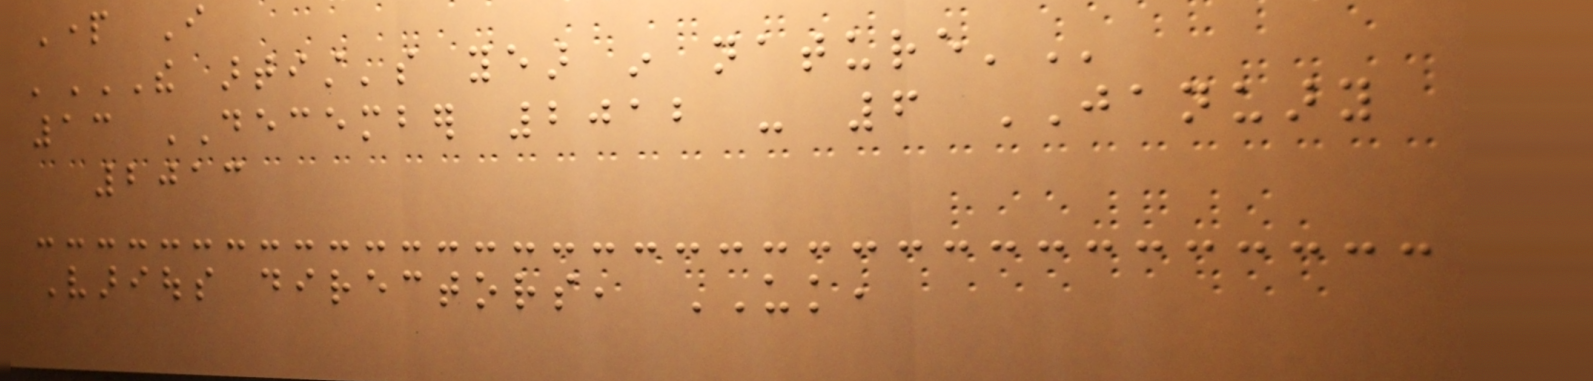Part I
'THE ARTIST'S YEAR IN NATURE'
13 DECEMBER 2012 - 6 JANUARY
2013
Various directors, UK,
